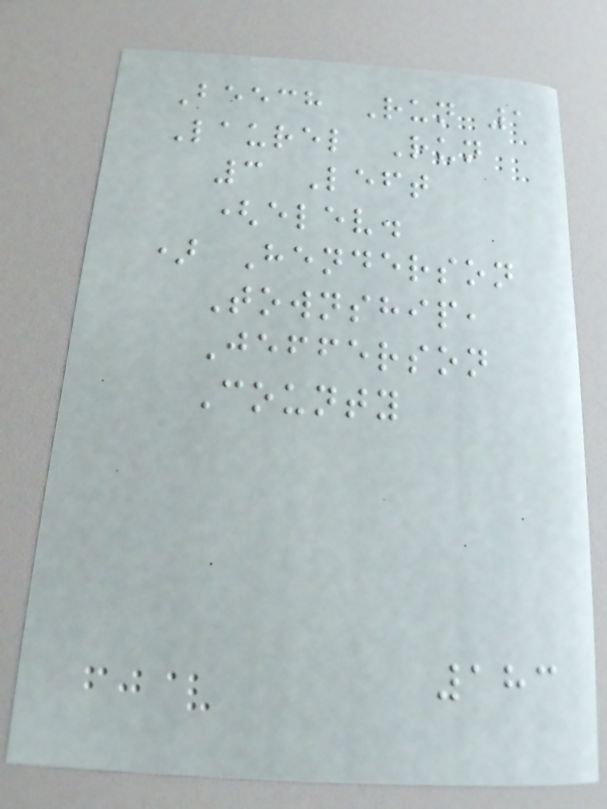Beech Run 1
Laurel Run
3 Left
(elev.
) Henderson
Township,
Jefferson
County
183
